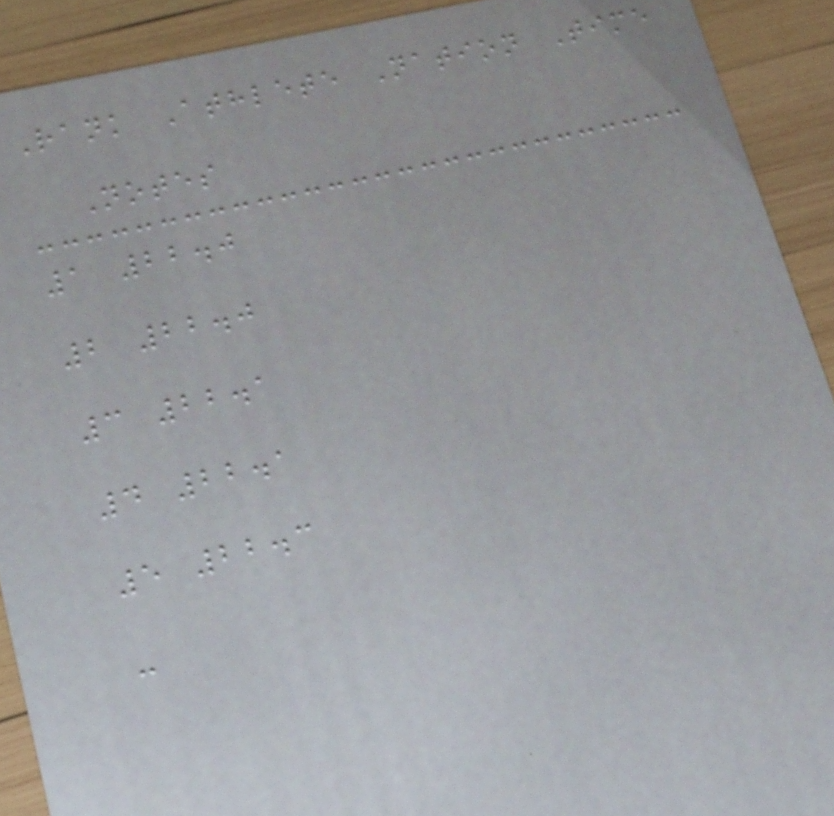Rank Athlete Nation Time
Notes
1 22.0
2 22.0
3 22.1
4 22.1
5 22.3
-
